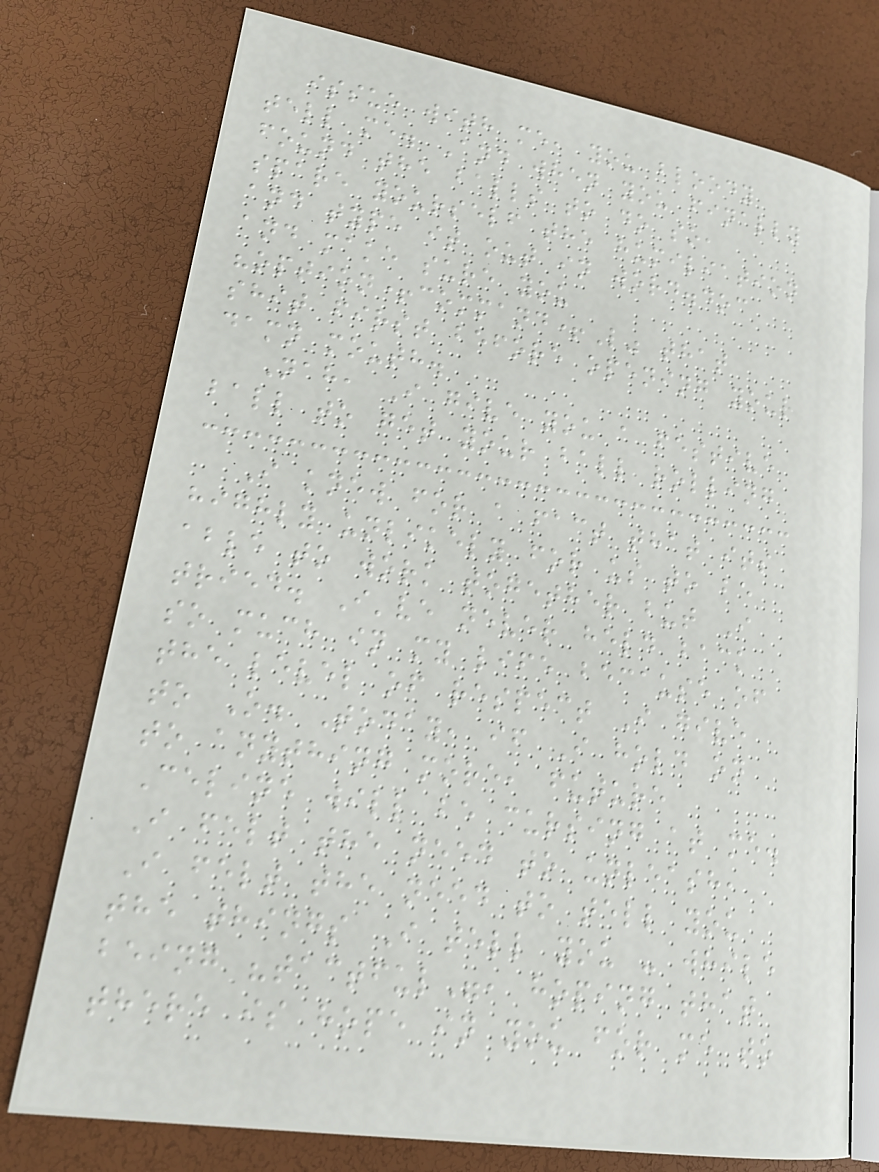issue with me, you bloody
tell me. And when you finally
found the balls to do so,
spare yourself the humiliation
and type it out in word.doc
and make sure you
"option+command+L" that
shit first before opening your
damn mouth.
Nah, I give you a festive
ball to get your ball rolling
I knew for a fact that its
highly unlikely for us to be
able to work together but I
tried. I've never held back
so much in my life because of
the level of respect I give
to O. Today, if I hold on
to anything more, future
Celine will be cursing at me.
I felt the need to unleash,
I felt the need to tell you
the things I tell you - while
being "tactful", hoping that
there is hope in you for me to
